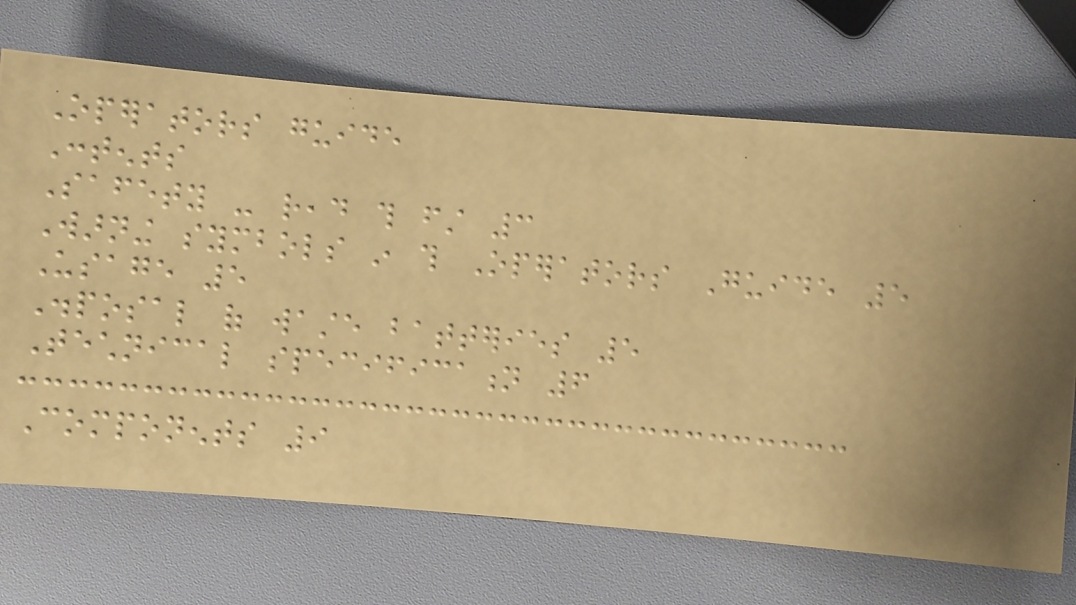Operators guide
Contents
Safety - read this first 3
Warning symbols in this Operators Guide 5
Usage 5
Disposal of waste batteries 5
Technical specification 6
Components 9
